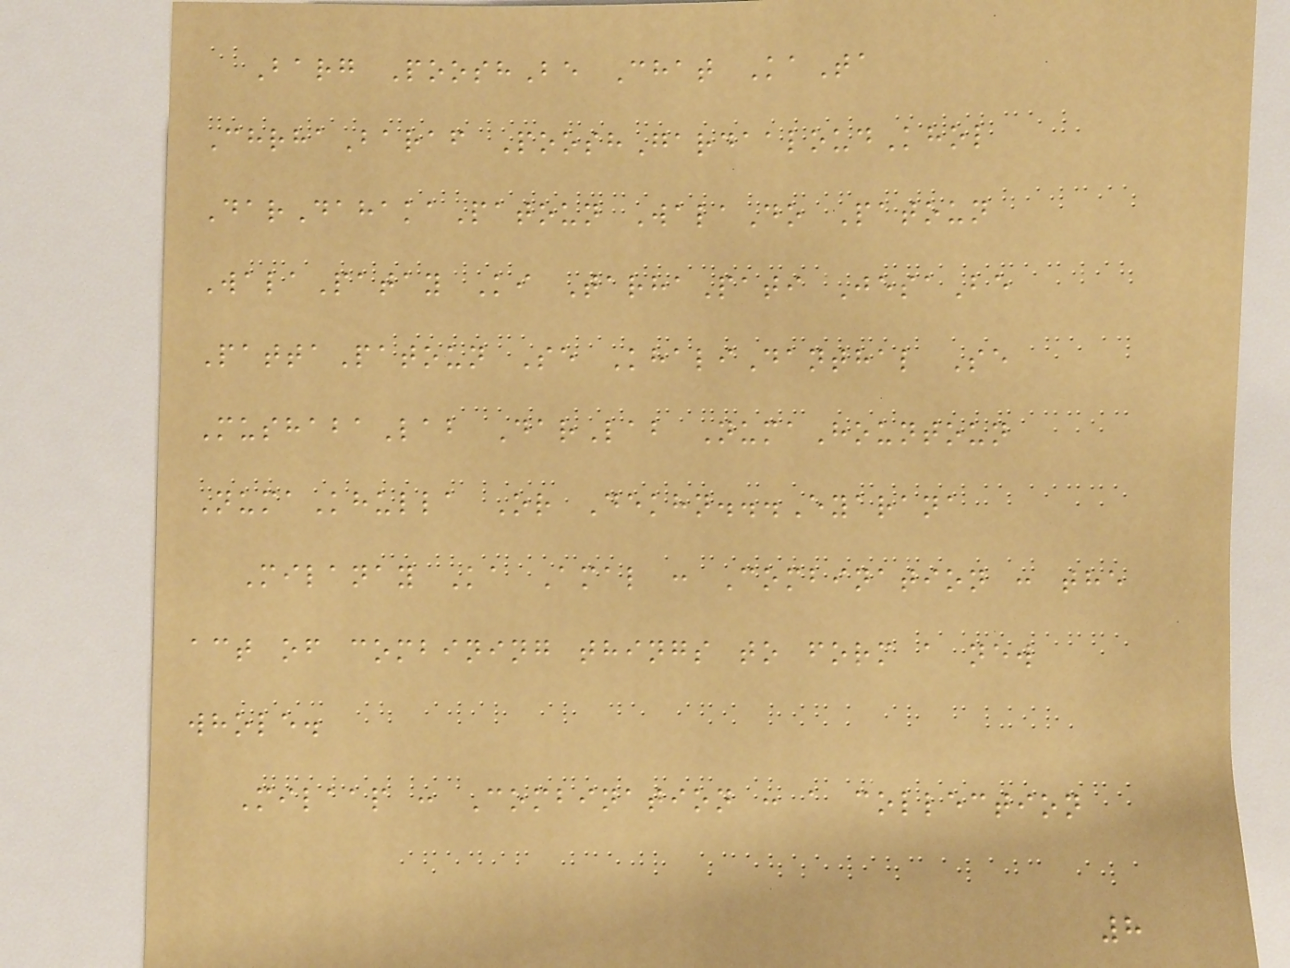Barg PooshBe Chat KaTa
ChrhaBaraf PooshGardaaloudKhol
DarDahakaPatoun WalaDo Patoun
WalaPatay Ki TarhaPati JesaBe
PattaPatoun Se KhaliDanthal Se
MushabaLab DarLab NumaHountoun
NumaKhulla Or Dekhn...Eyarana
Milanay Ka Amal : Combination : the
act of combining things to form a new
whole.
Milaap : Combination : a collection
8
